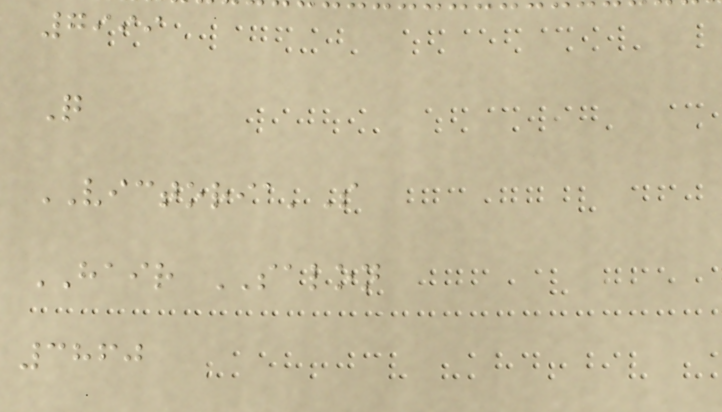7999
Q
VICTORIA'S
HAIR SALON
3860
